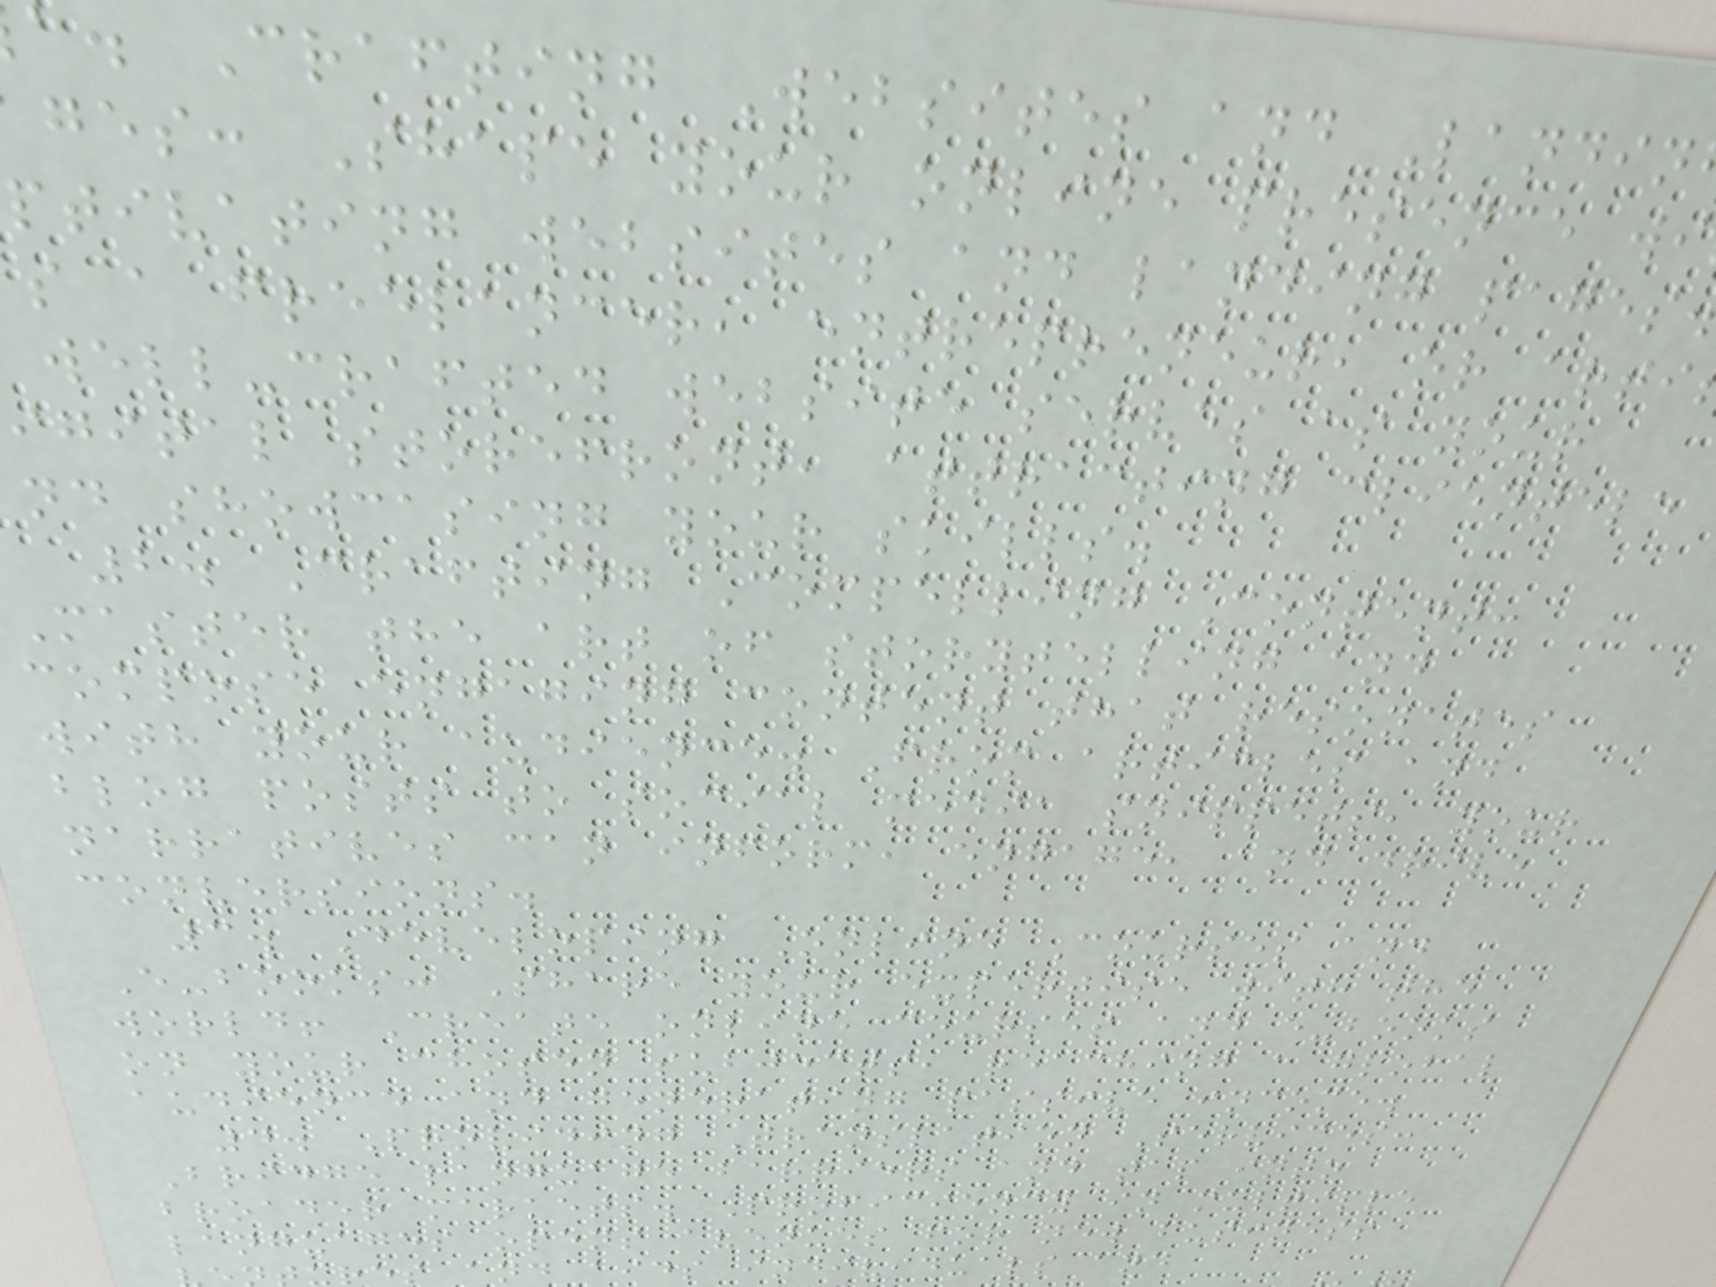a. Crafting Websites and Landin
ges: Shape your online presence wi
ptivating websites and landing pages
s a freelancer, entrepreneur, or arti
well-crafted website serves as your
igital storefront, attracting clientele
nd showcasing your skills.
2. Crafting Compelling Content:
Master the art of storytelling and
compose engaging content that resonates
with your audience. From articles and
blog posts to social media snippets, your
narratives can inform, engage, and drive
conversions.
3. Developing Online Courses and
E-books: Share your expertise with the
world! Create online courses and e-books
on your chosen subjects, reaching a global
audience and generating passive income.
4. Providing Translation Services:
Bridge language barriers and tap into
broader markets. Proficiency in multiple
languages opens avenues for new business
s and aids individuals and
